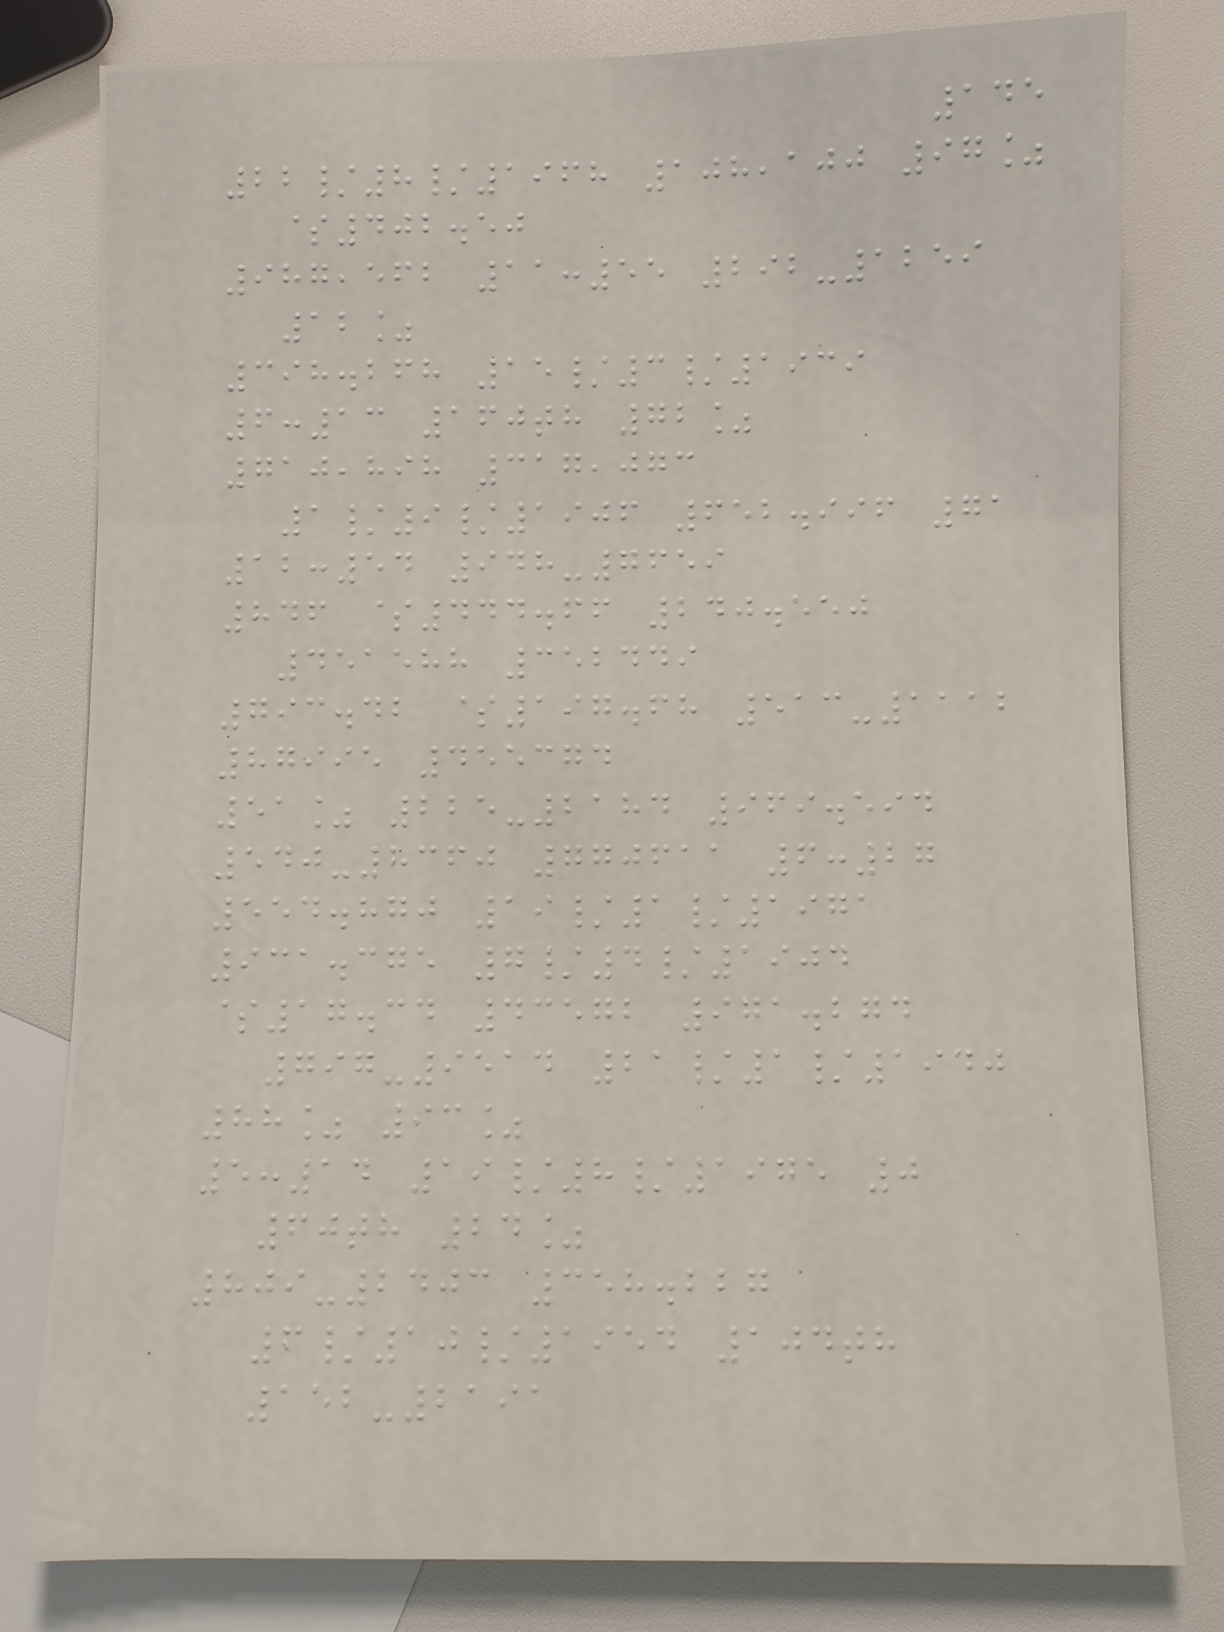145
22/8/1968 108,100 97%
$402.50
987,562 11:55 292-1259
12%
398.268 15/3/1939
6:13 160th 72%
710,898 317,073
1/9/1906 652.996 71
12:54 948-7659
846 $444.66 240.550
451588 352449
793.42 $197.68 513-1112
87995 455374
51% 225-2184 969.594
540-8360 770611 6:27
554.870 19/1/1971
931.375 7/4/1904
$17.34 43572 971.274
797-9514 21/1/1940
88% 93%
5:14 19/8/1975 0
60th 24%
809-2403 358.227
6/10/1954 104th
152-2191
